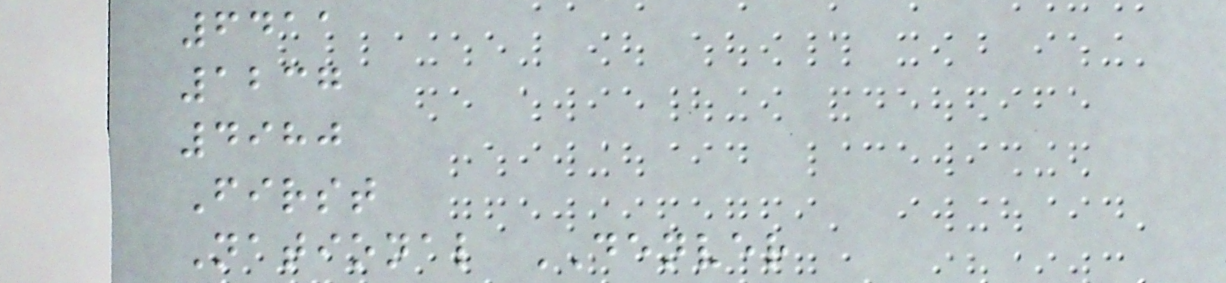6411
1237
4980
First
National DENVER
